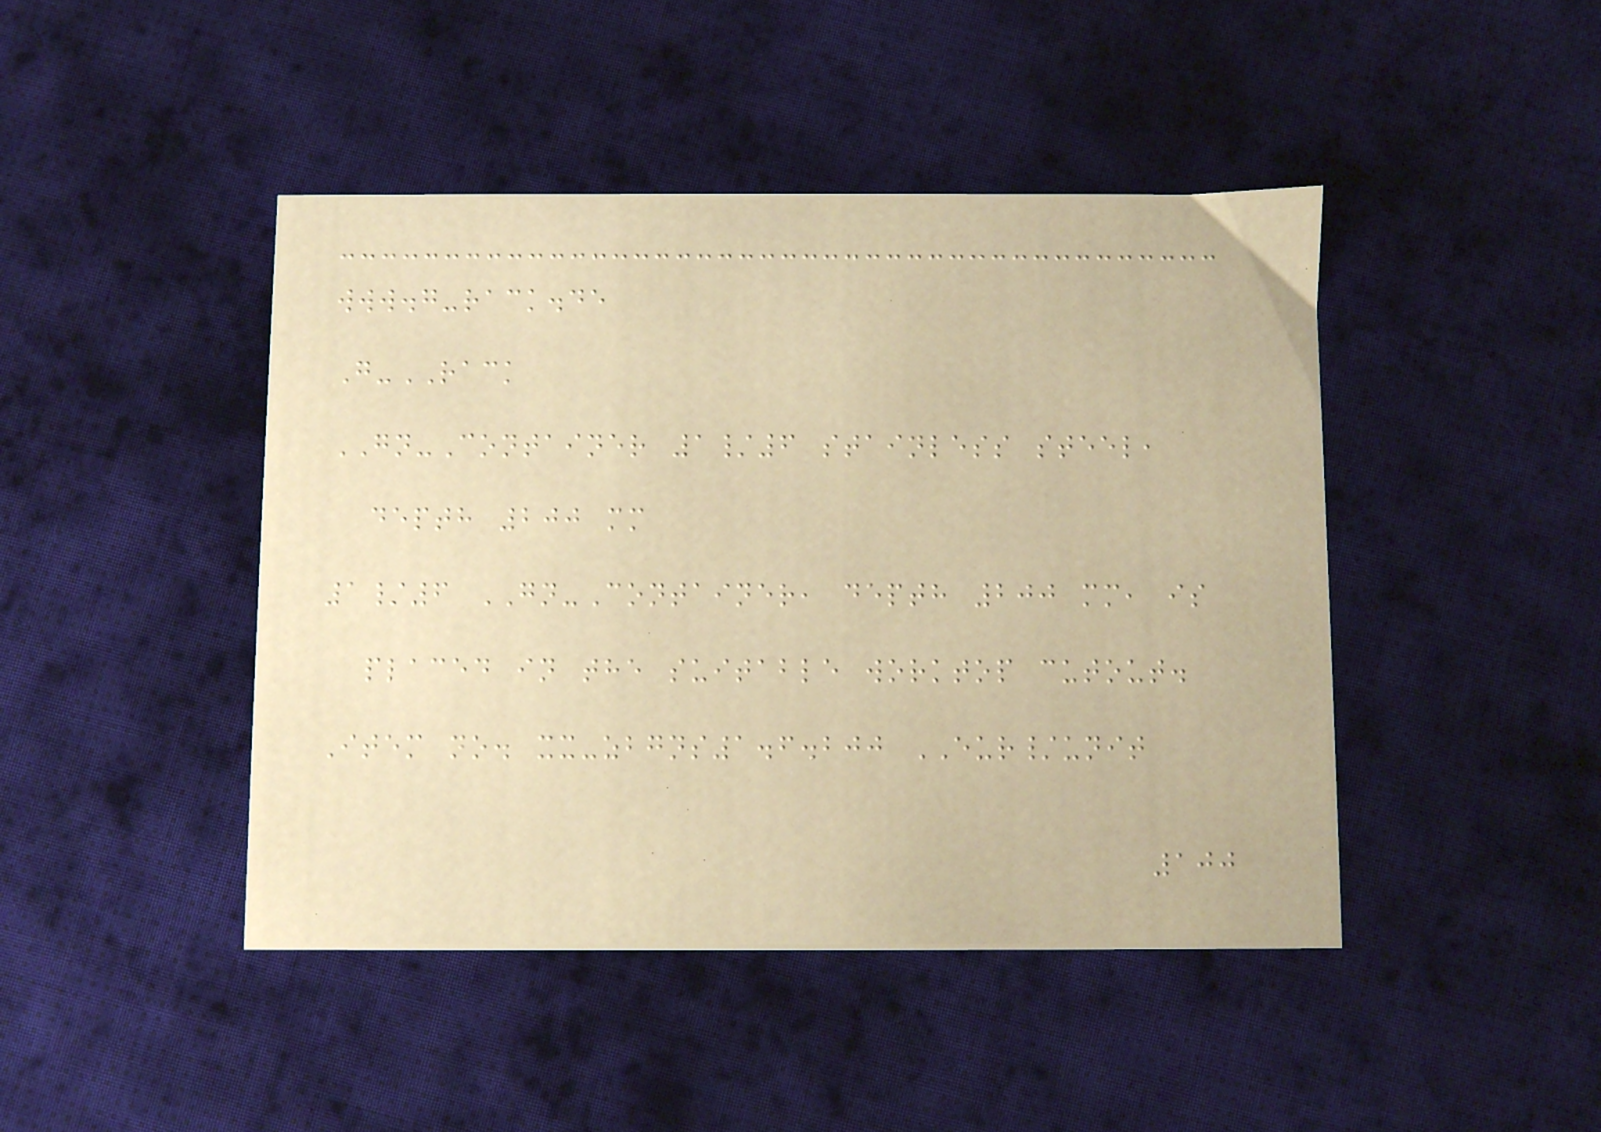www.g-rack.de
G-RACK
GN-Container 1/6 stainless steel,
depth 200 mm
1/6 GN-Container, depth 200 mm, is
placed in the suitable worktop cutout.
Item no. xx-zbgns1.6.200 EUR/unit
100
